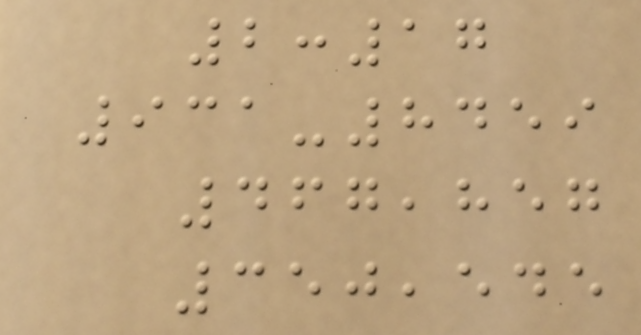2:17
931-8459
467,857
350,545
